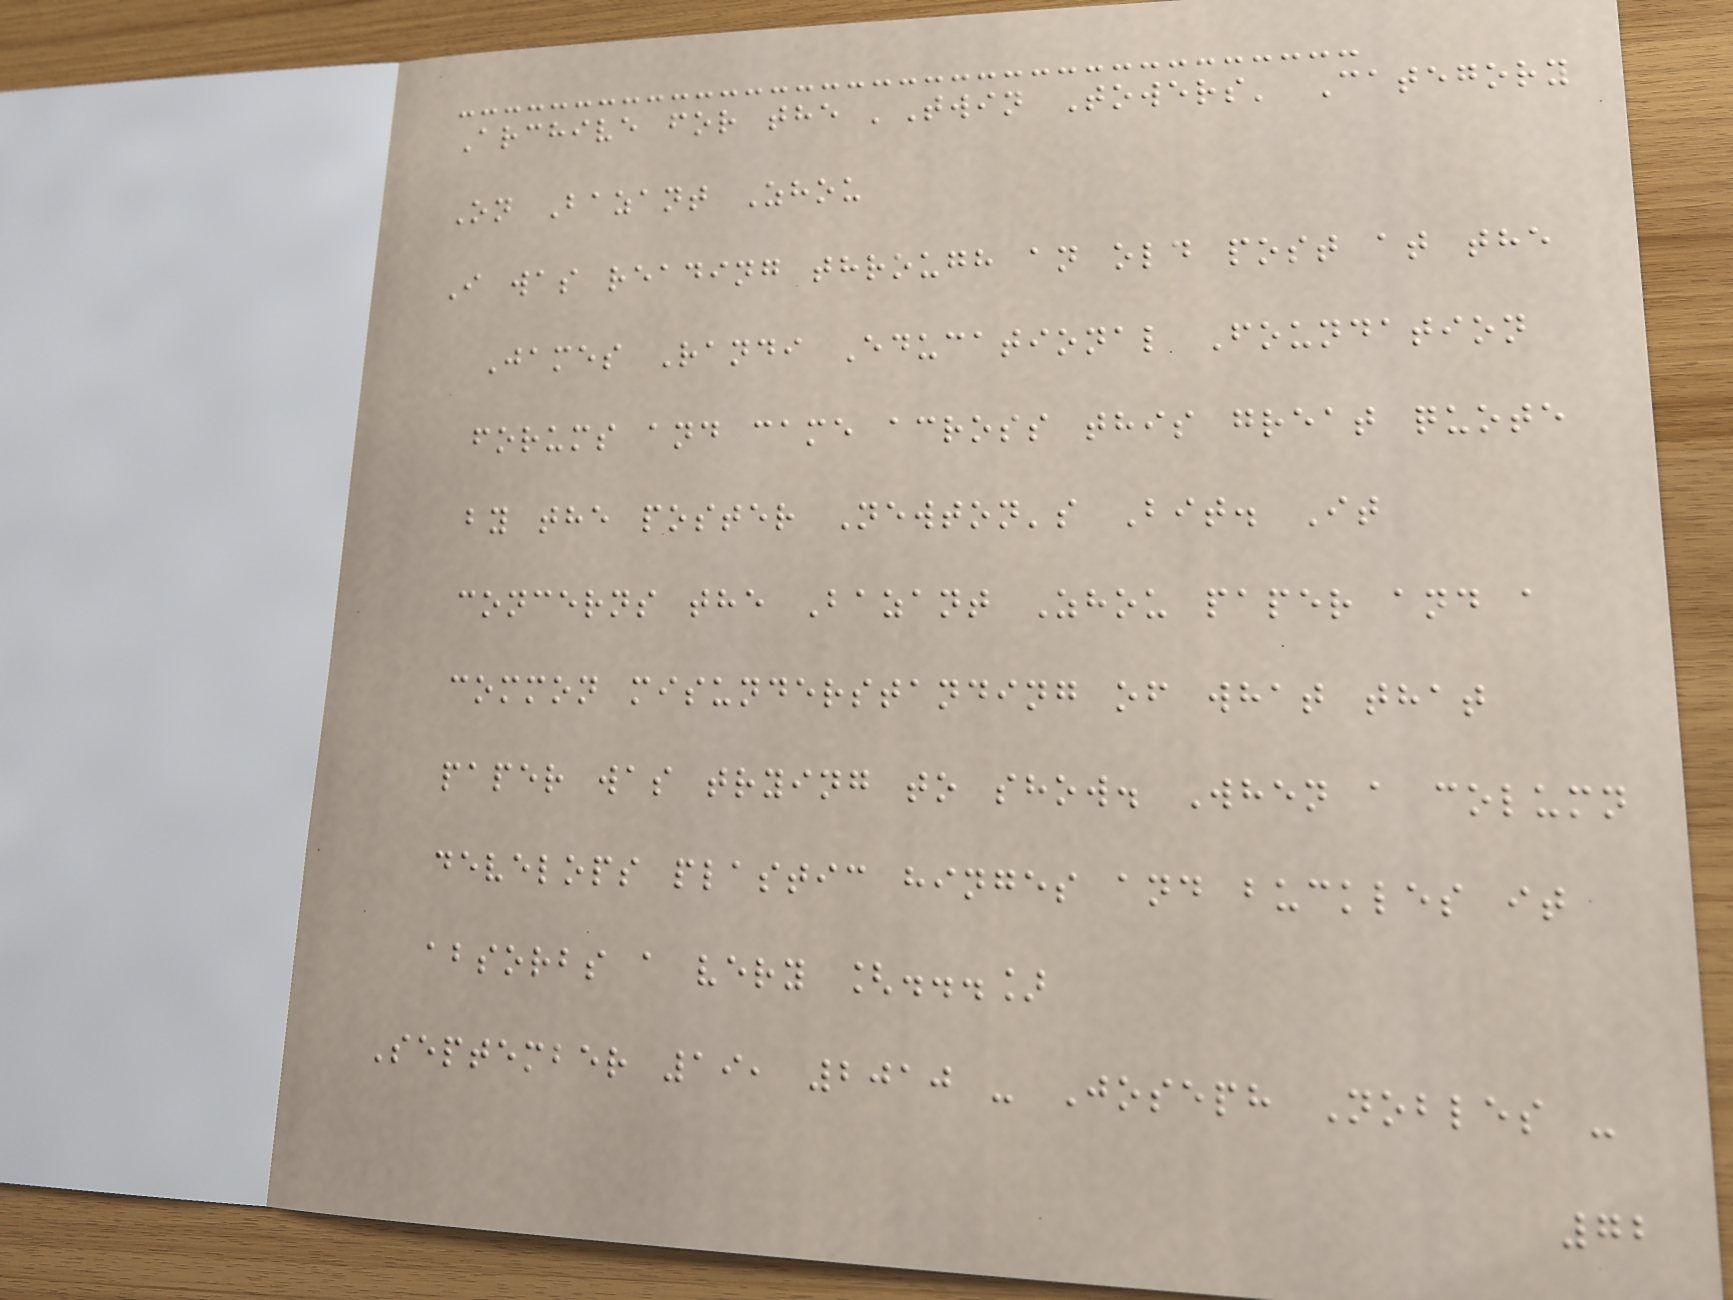Archive for the 'Twin Towers' Category
On Bazant Zhou
I was reading through an old post at the
James Randi Educational Foundation
forums and came across this great quote
by the poster Newton's Bit. It
concerns the Bazant Zhou paper and a
common misunderstanding of what that
paper was trying to show. When a column
develops plastic hinges and buckles it
absorbs a very [...]
September 19, 2010 - Joseph Nobles -
72
